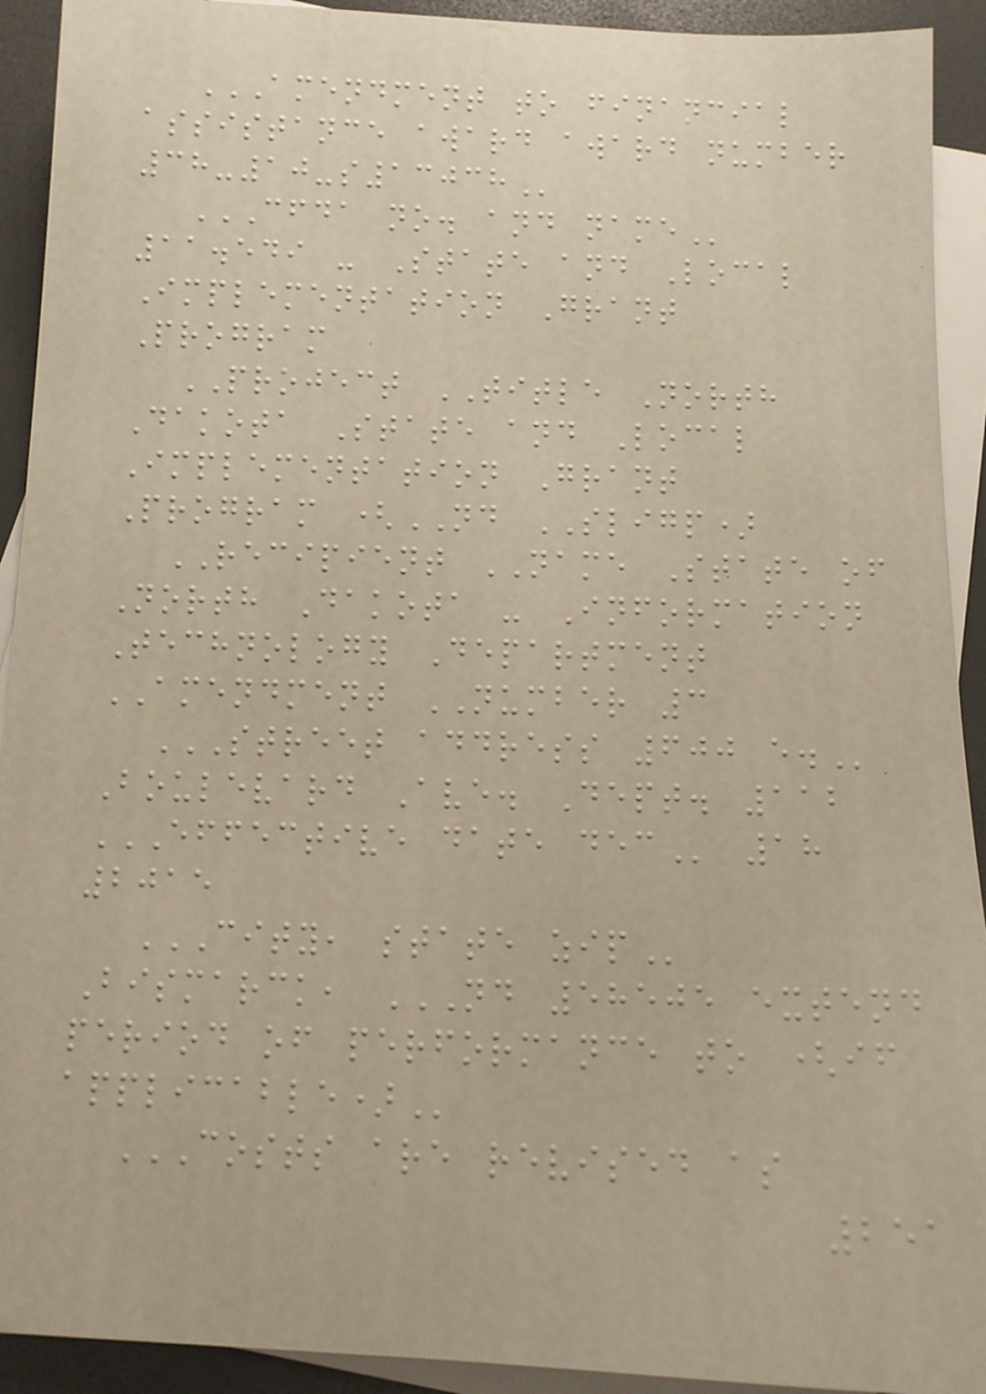AMENDMENT TO FINANCIAL
ASSISTANCE AWARD AWARD NUMBER
38-10-S13038
CFDA NO. AND NAME
11.549 - State and Local
Implementation Grant
Program
PROJECT TITLE North
Dakota State and Local
Implementation Grant
Program (ND SLIGP)
RECIPIENT NAME State of
North Dakota - Information
Technology Department
AMENDMENT NUMBER 3
STREET ADDRESS 600 E.
Boulevard Ave. Dept. 112
EFFECTIVE DATE DEC 18
2015
CITY, STATE ZIP
Bismarck, ND 58505 EXTEND
PERIOD OF PERFORMANCE TO (IF
APPLICABLE)
COSTS ARE REVISED AS
251
